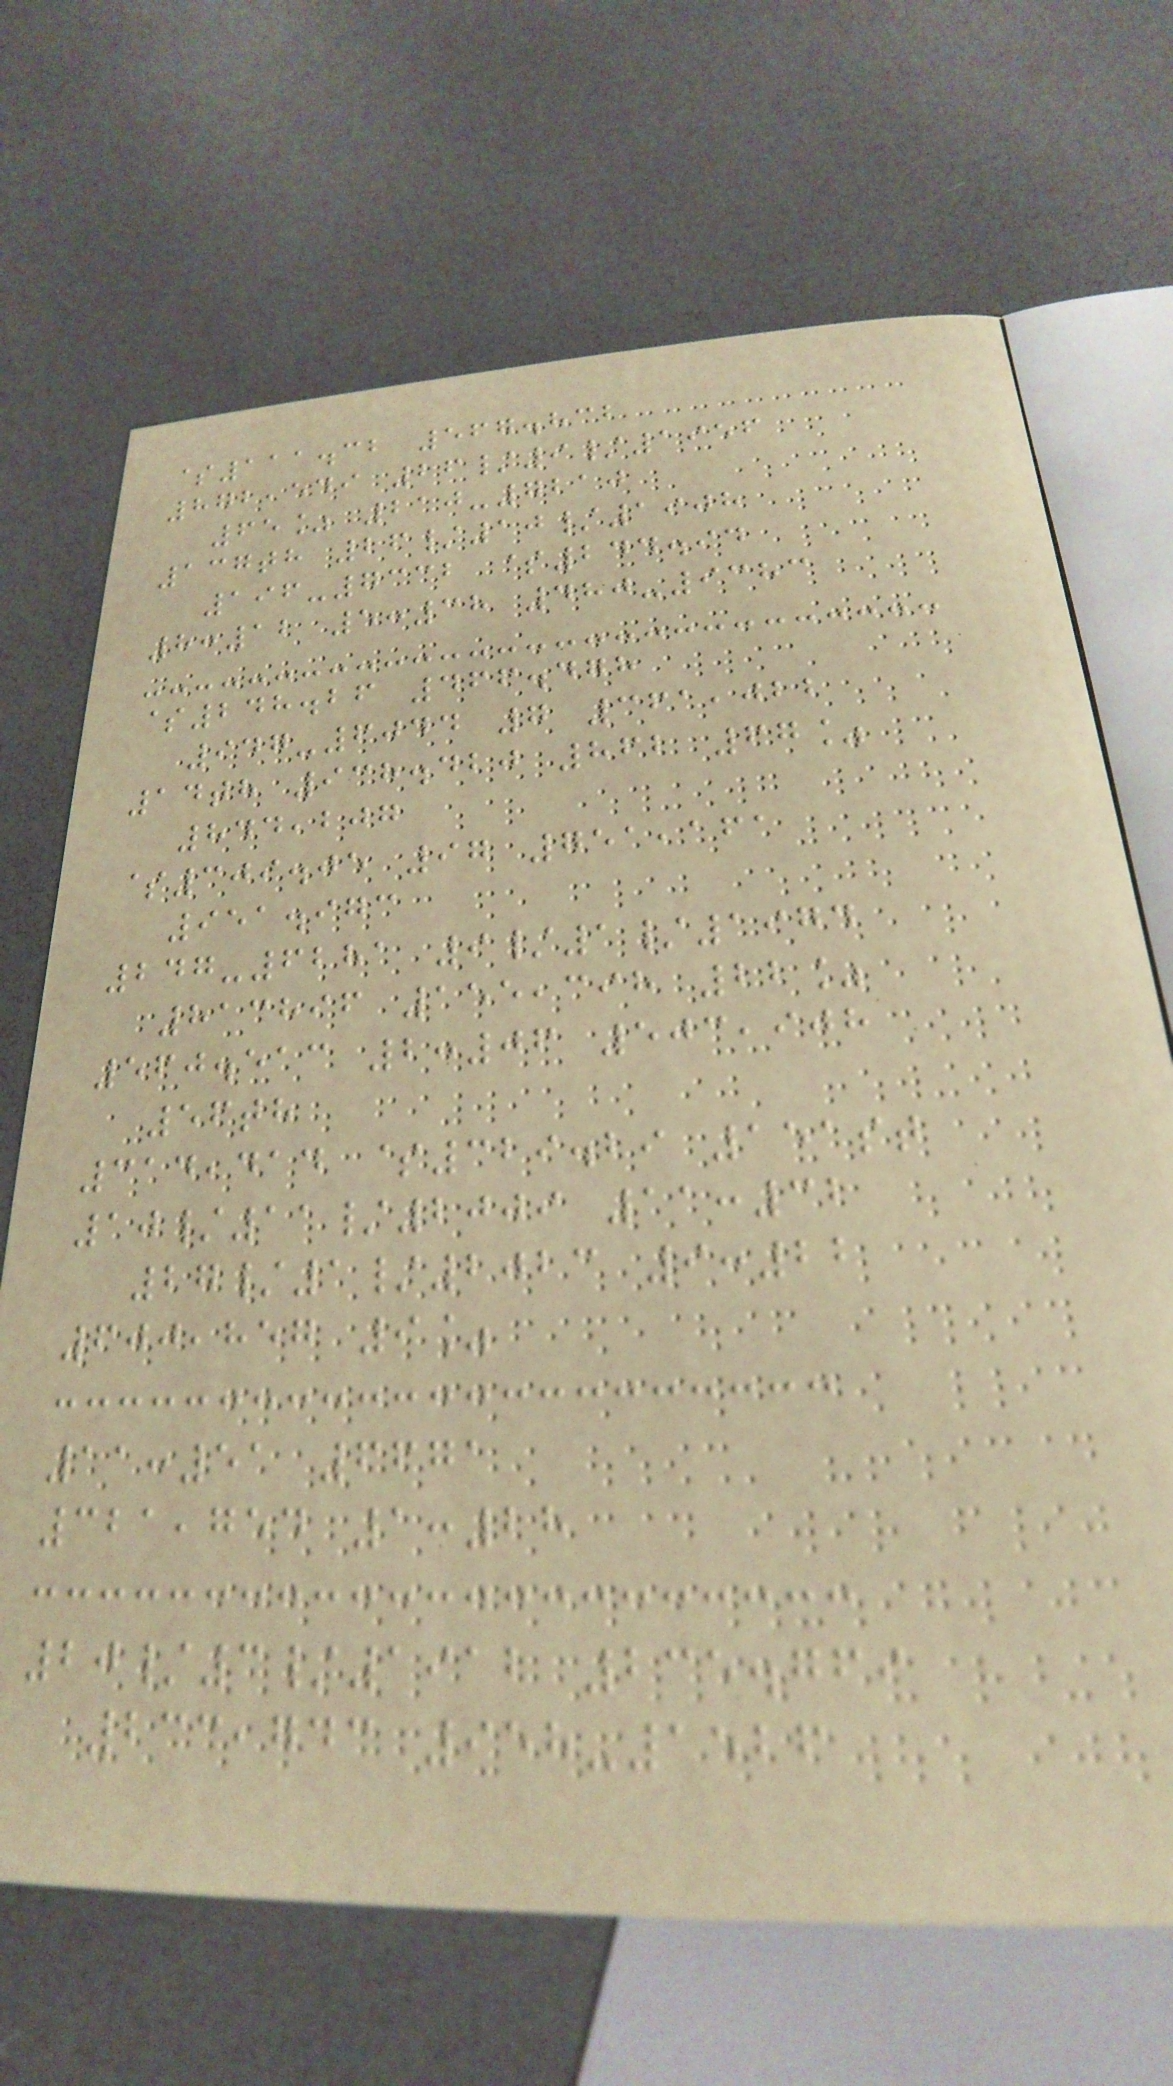$111.32 567.832
872,549 26/9/1956
65% 210-7210
137th 26/10/1908
196-7332 $244.94
8:12 5:38 480-9383
$248.26 466.478
947-6044 7 361,022
14th 938.420 862 67%
844,207
$309.05 97 751,161
951.973
247-6281 9/1/1974
813896 155,398 22%
560.513 2:06 503,908
56th
314,414 $329.29 151st
10/11/2009 11:32
27/1/2023 9:22
600,857 9%
11:51 6671
321,754 1:28
20/3/1912 235.769
233,743 958-1526
